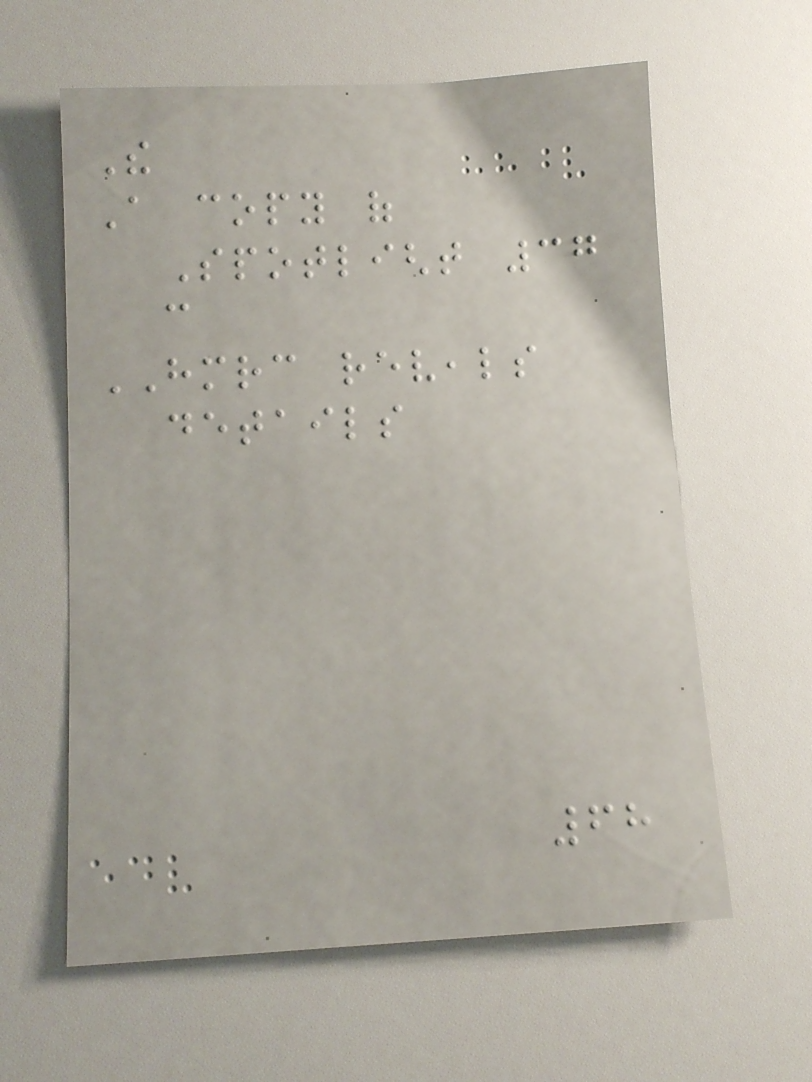The
A copy of
Spotlight 37
can
HMRC reveals
details
68
